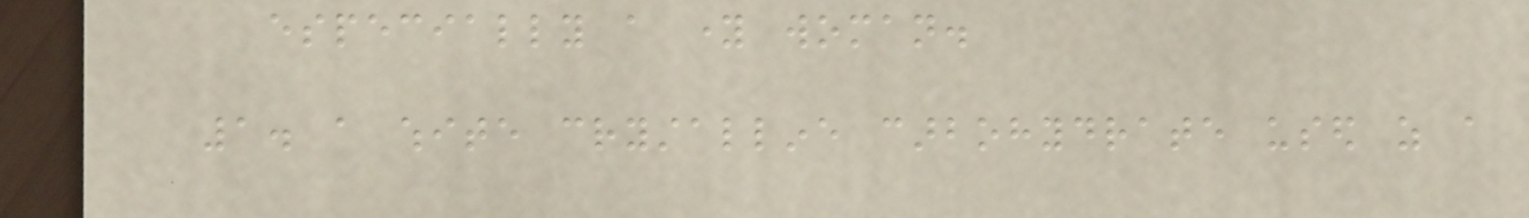especially a young woman.
1. a white crystalline carbohydrate used as a
